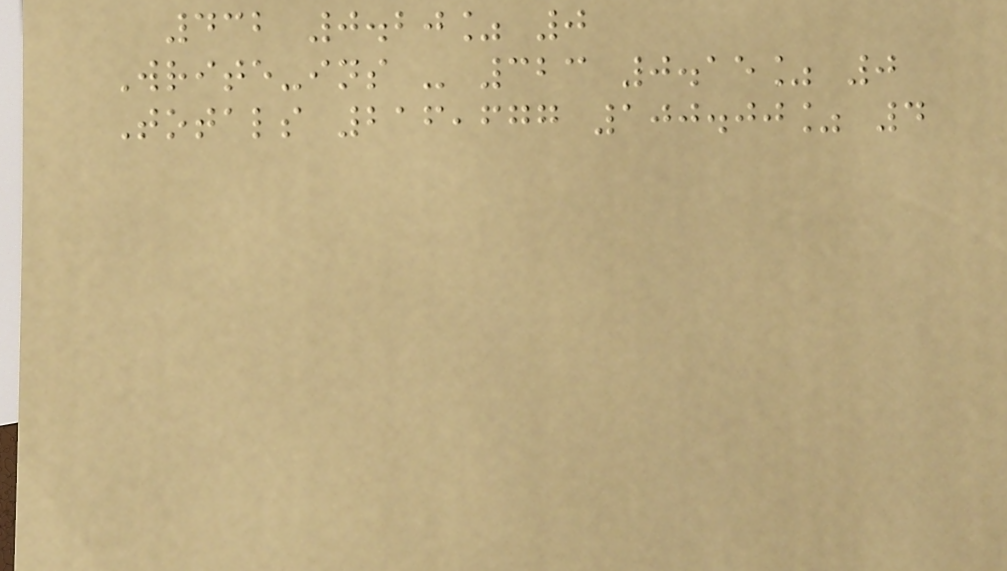432 0.20% 0
Write-ins - 323 0.15% 0
Totals 216,677 100.00% 4
